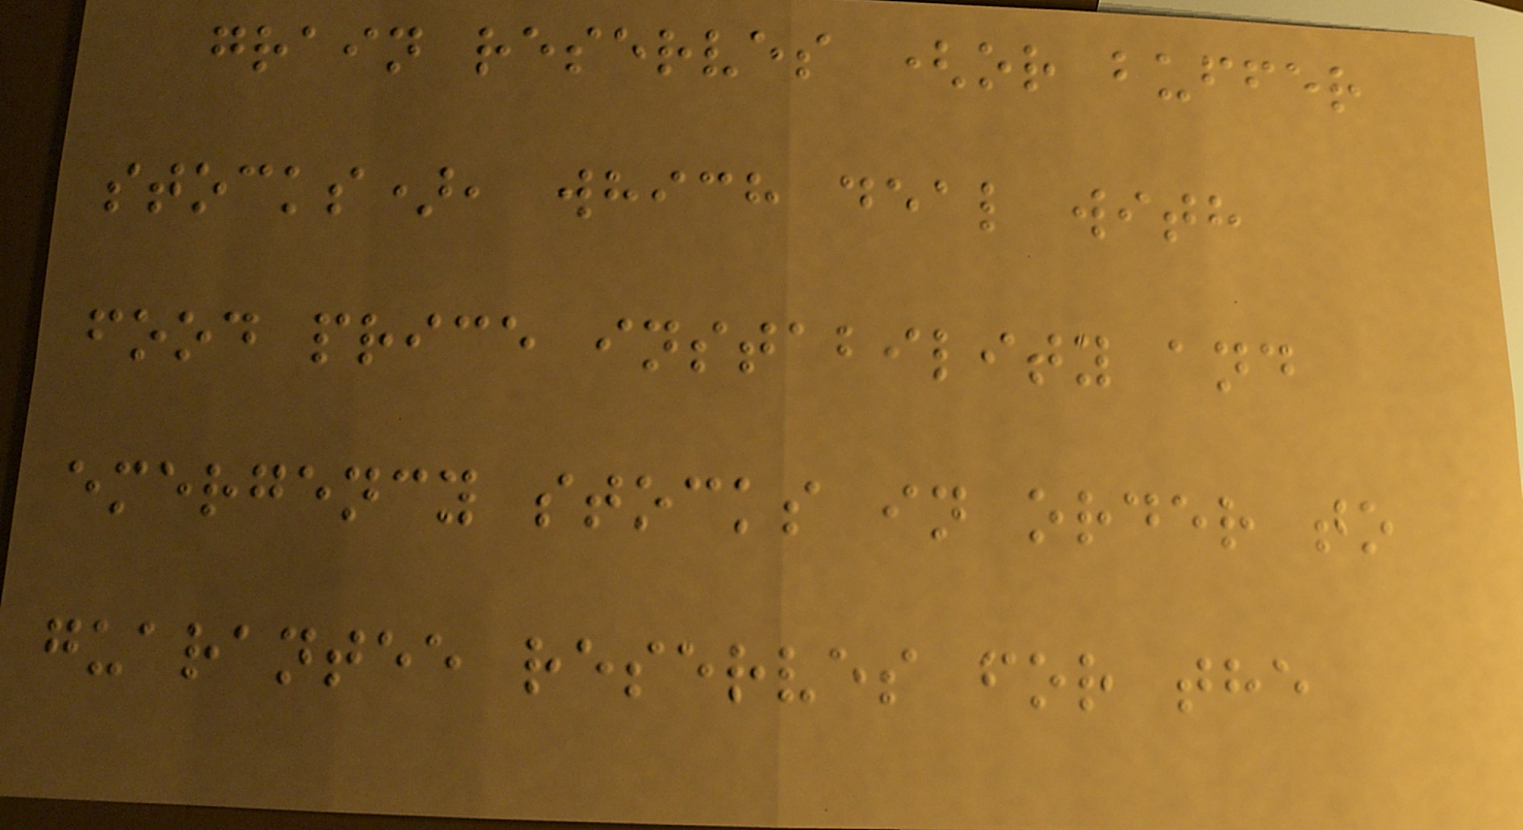grain reserves (or buffer
stocks), which deal with
food price instability and
emergency stocks in order to
guarantee reserves for the
